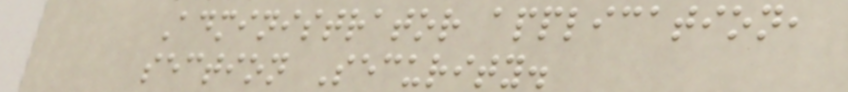Administrator application,
section Security.
